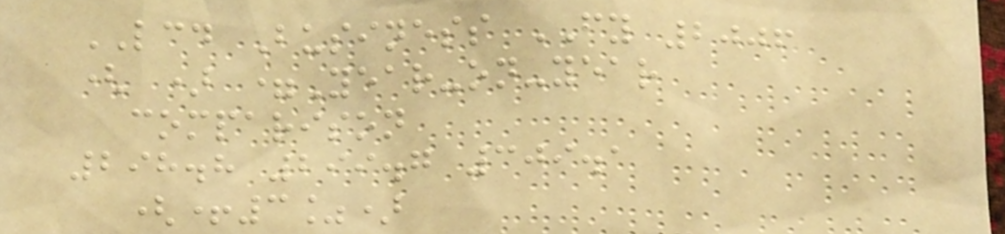LCD Business FY 2006
( ) =Year-on-year
comparison
298.8 299.7 309.1
(+3%)
